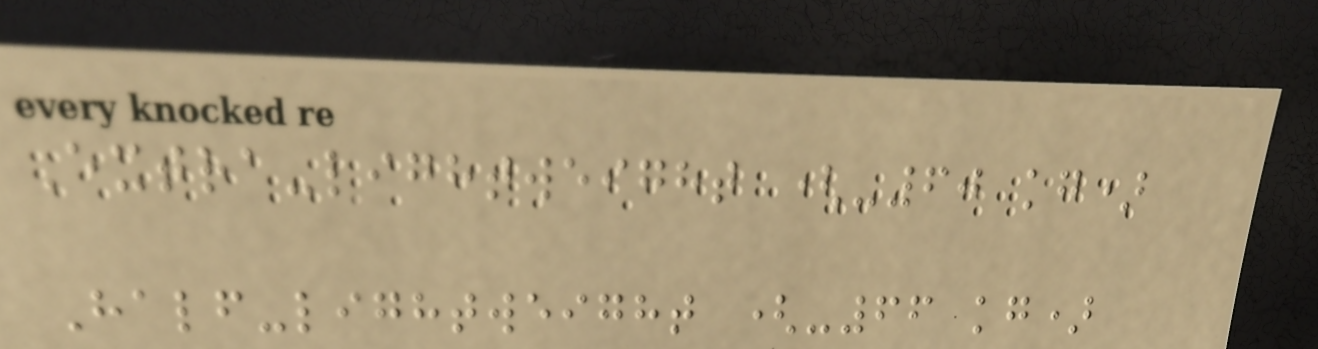Extra-lightweight (-60 kg)
Half-lightweight (-66 kg)
